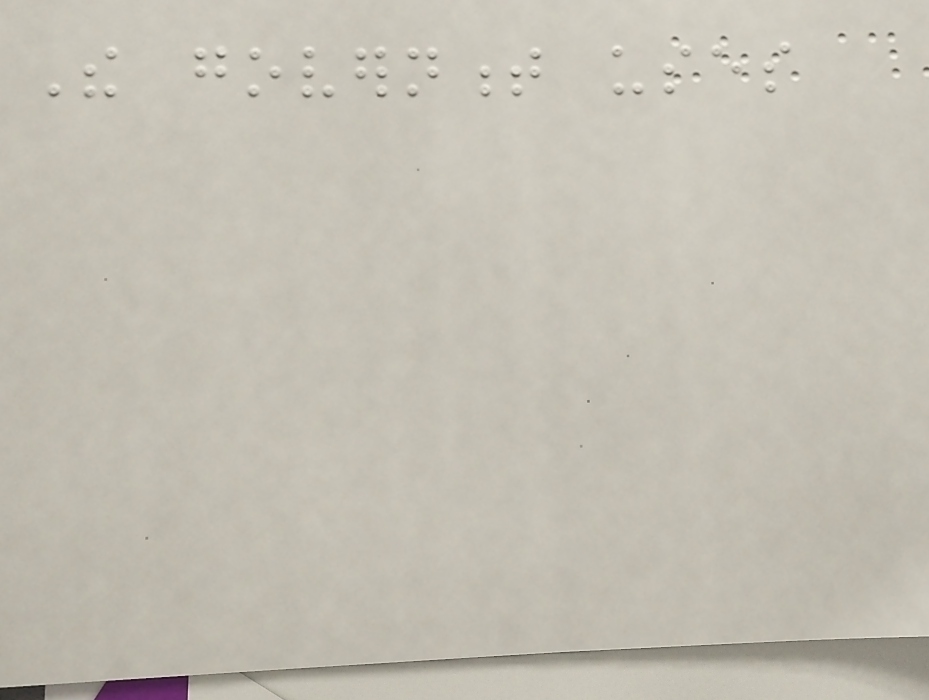The government uses
